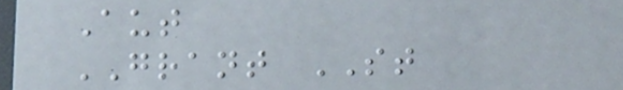Aut
GRANT ST
